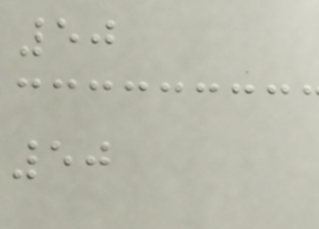50
50
